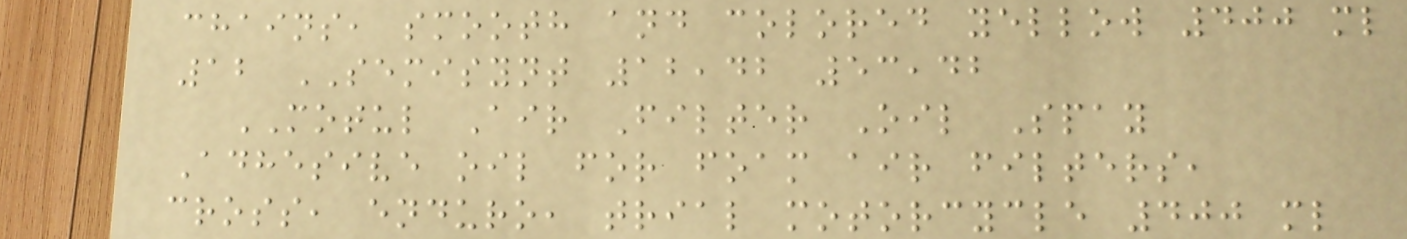chains, smooth and colored yellow 400 ml
12 SEMISYNT 12,42 53,42
MOTUL Air Filter Oil Spay
Adhesive oil for foam air filters,
cross, enduro, trial motorcycle 400 ml
